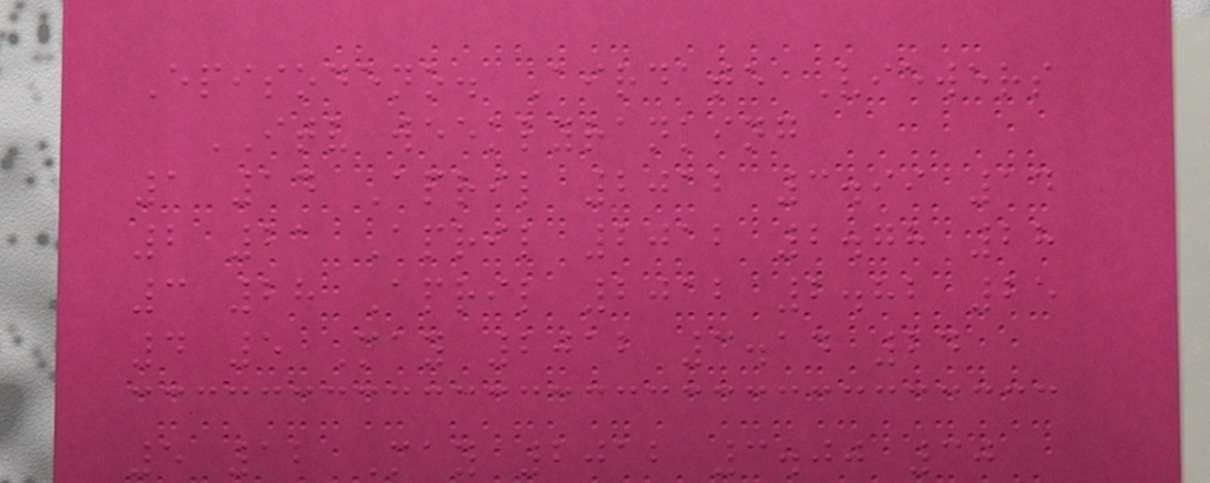Episodeno. Airdate Viewers
ITV weeklyranking
1 14 April 2012 3.99 14
2 21 April 2012 2.78 28
3 28 April 2012 2.82 25
4 5 May 2012 3.14 24
5 12 May 2012 3.00 30
